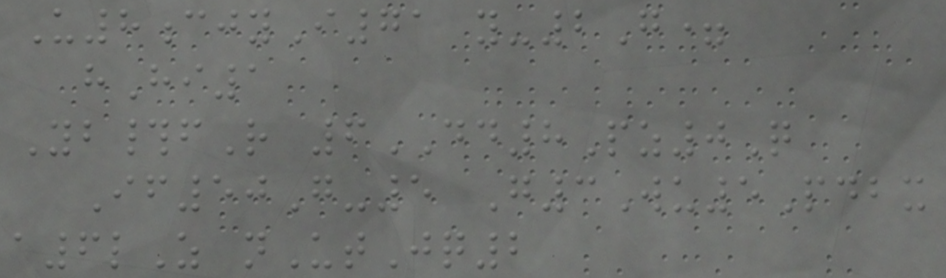U8cjyI71 y-2G=
hHi1
Yb#fR 6DD8Pz0Q
If50G-5 G3Wu5Pdbx
a6lZ nUtJq2
